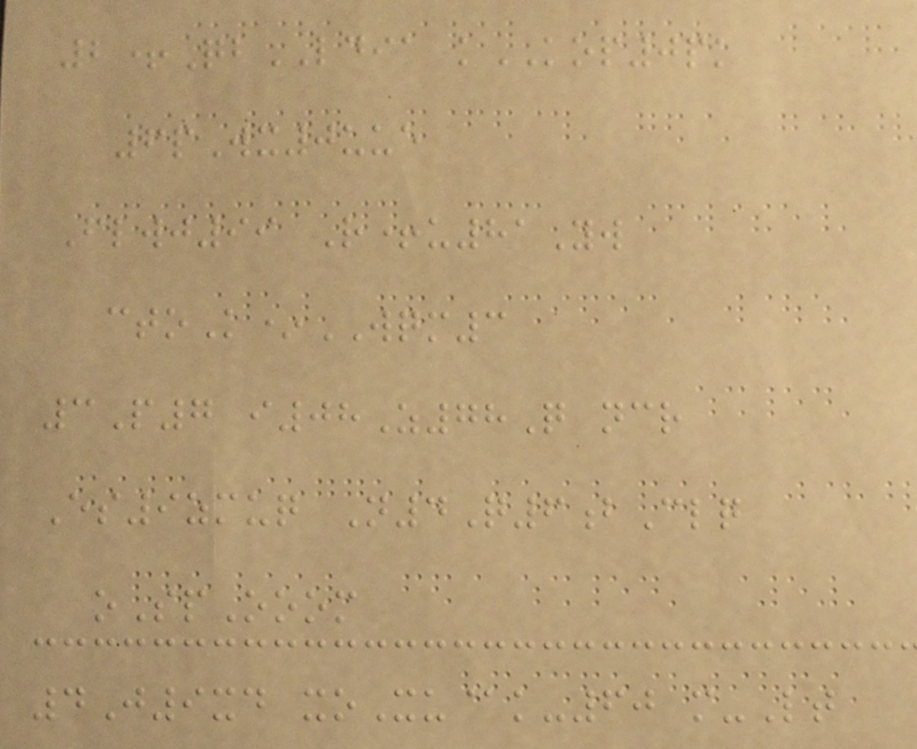2+QbLDIA kKOP0pk
6pWx0uue
Flwj99 R+u81Yw
ctoK*WQM3
3P7 i08Z78Q ncr
Es9zmuq N4Q6bClq
oSpOoom
4J9xd xoXu@k-60 m-Lt
